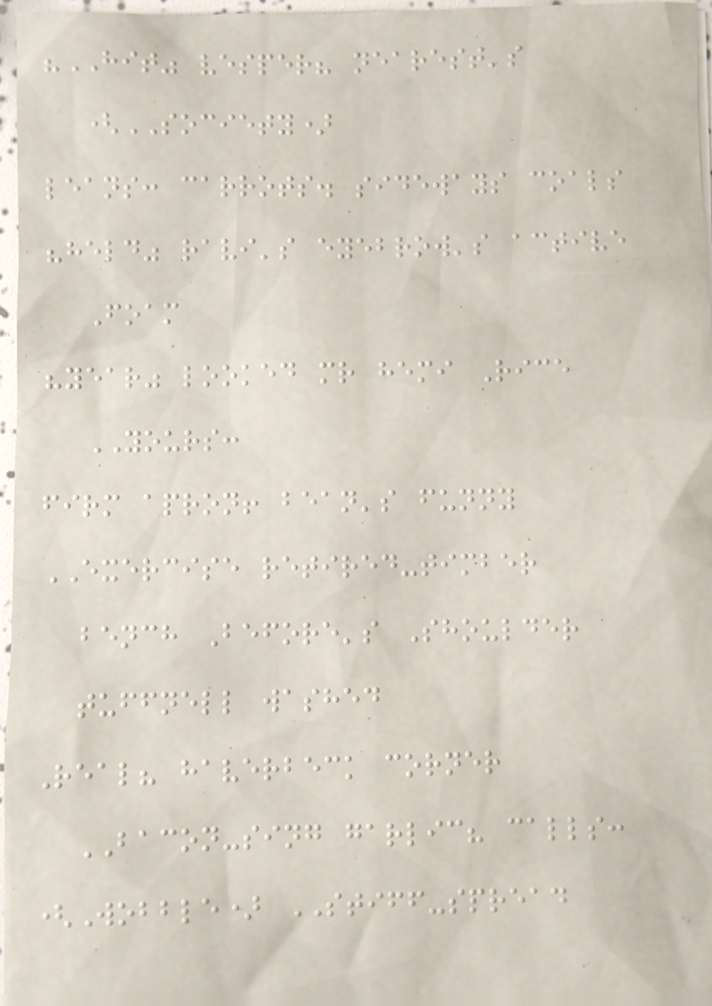"HIT" vesper? nearest's
(SOCIETY)
leans: carrots. sideways coals
"held" ravi's eyebrow's active
Foam
"year" looked mr hemi Rice
YOURS:
firm apron! bean's funny
EXERCISE retired-timber
bench Before's Shoulder
tuffnell washed
Real? haverbeck corner
BACON-sing garlic? calls:
(Wobble) STIFF-spread
